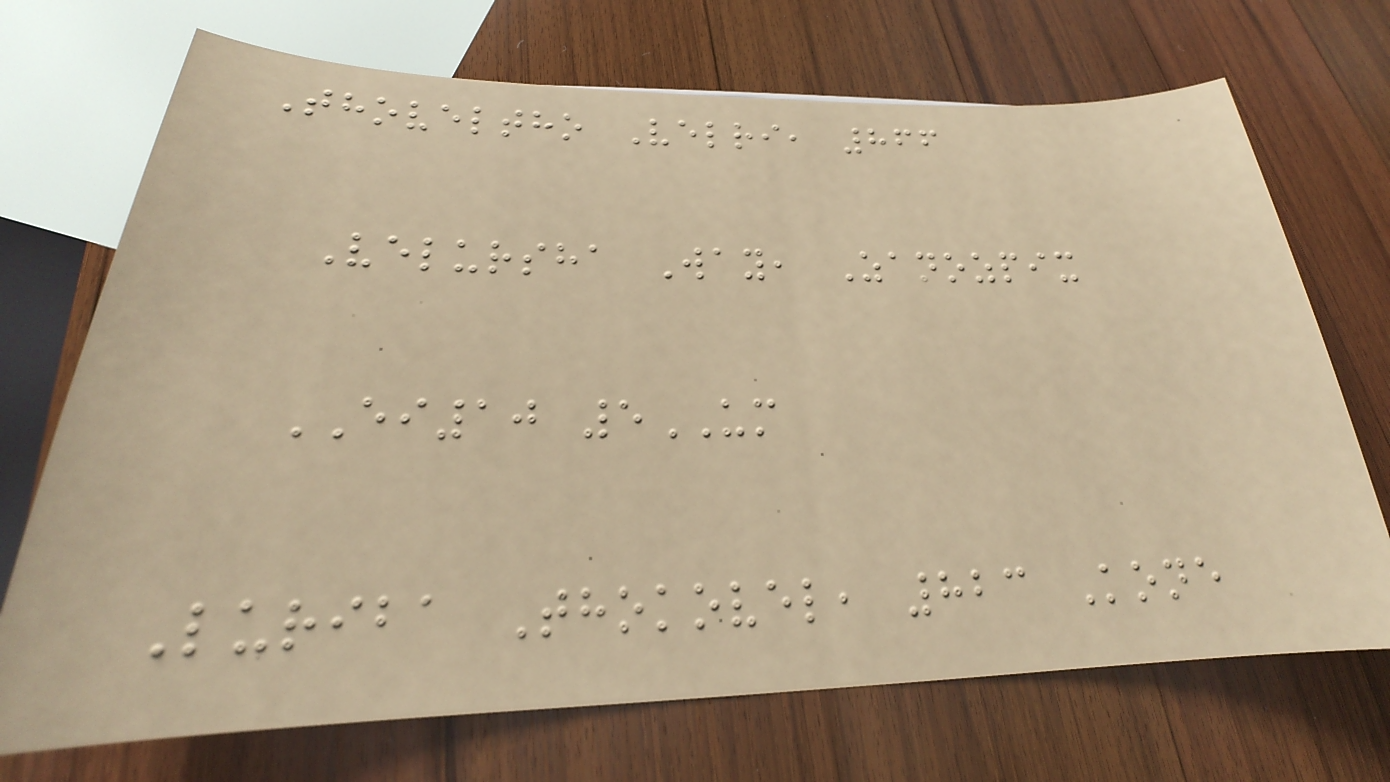Thoveltho Velri, 866
Velursha Way, Zanozpix
EI10 5UM
Luriba Thokovel, 823 Kone
